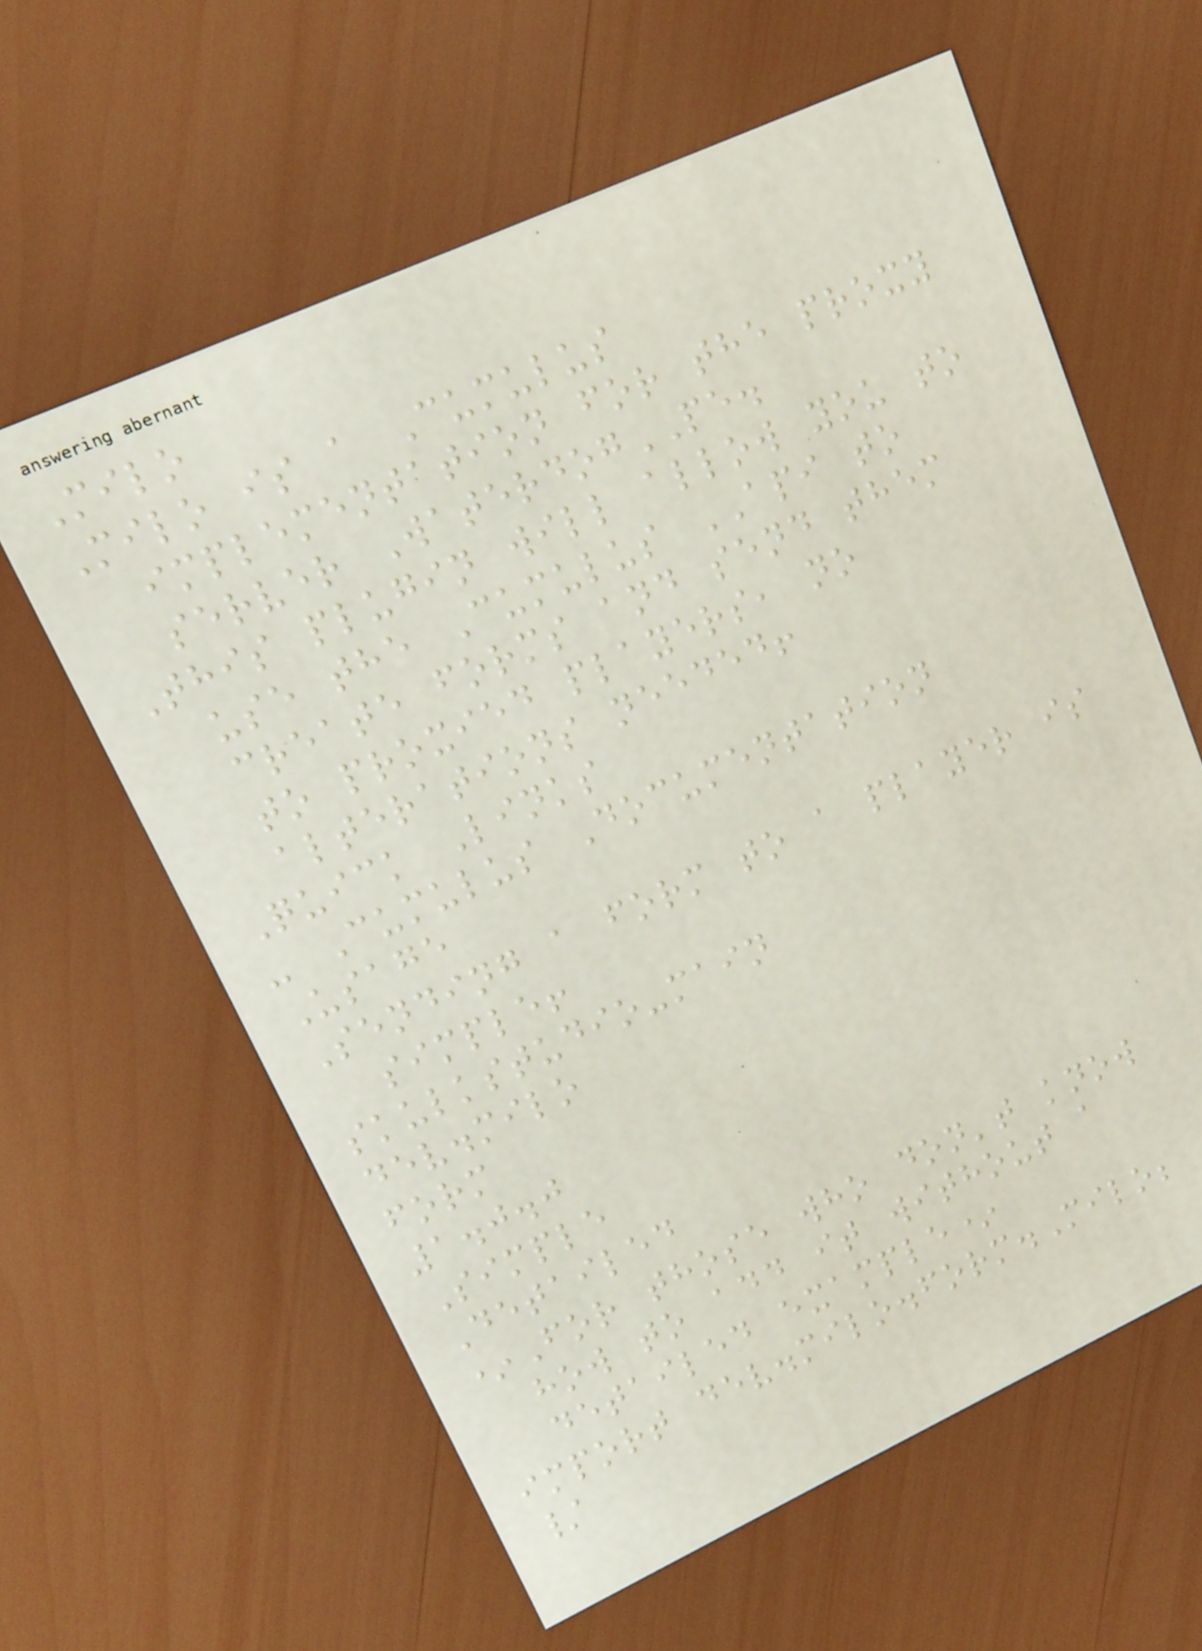Milo
Milo is a Cumulus
implementation for the proxy
server WaterdogPE.
This plugin will allow you to
use the Cumulus API to
create forms and send them
to proxied players, no
alterations needed!
Quick Links
- Cumulus Documentation
Usage
Sending a form to a player is
simple!
skulkstudio-main
dev.milo
form
1.0.0
Simple
Detailed
*For those who don't know
how to add it without a
detailed example*
import dev.milo.form.Milo;
/
